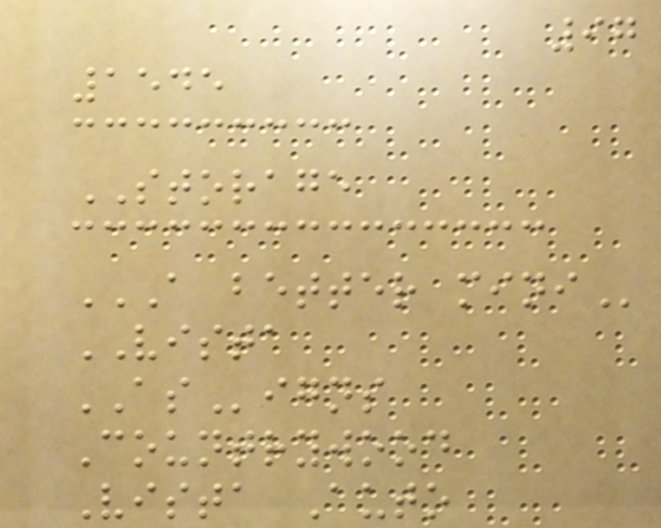97
1545
STORAGE
A BETTER MINI
VISTA
ASigns
Countrywood
Vista Auto
